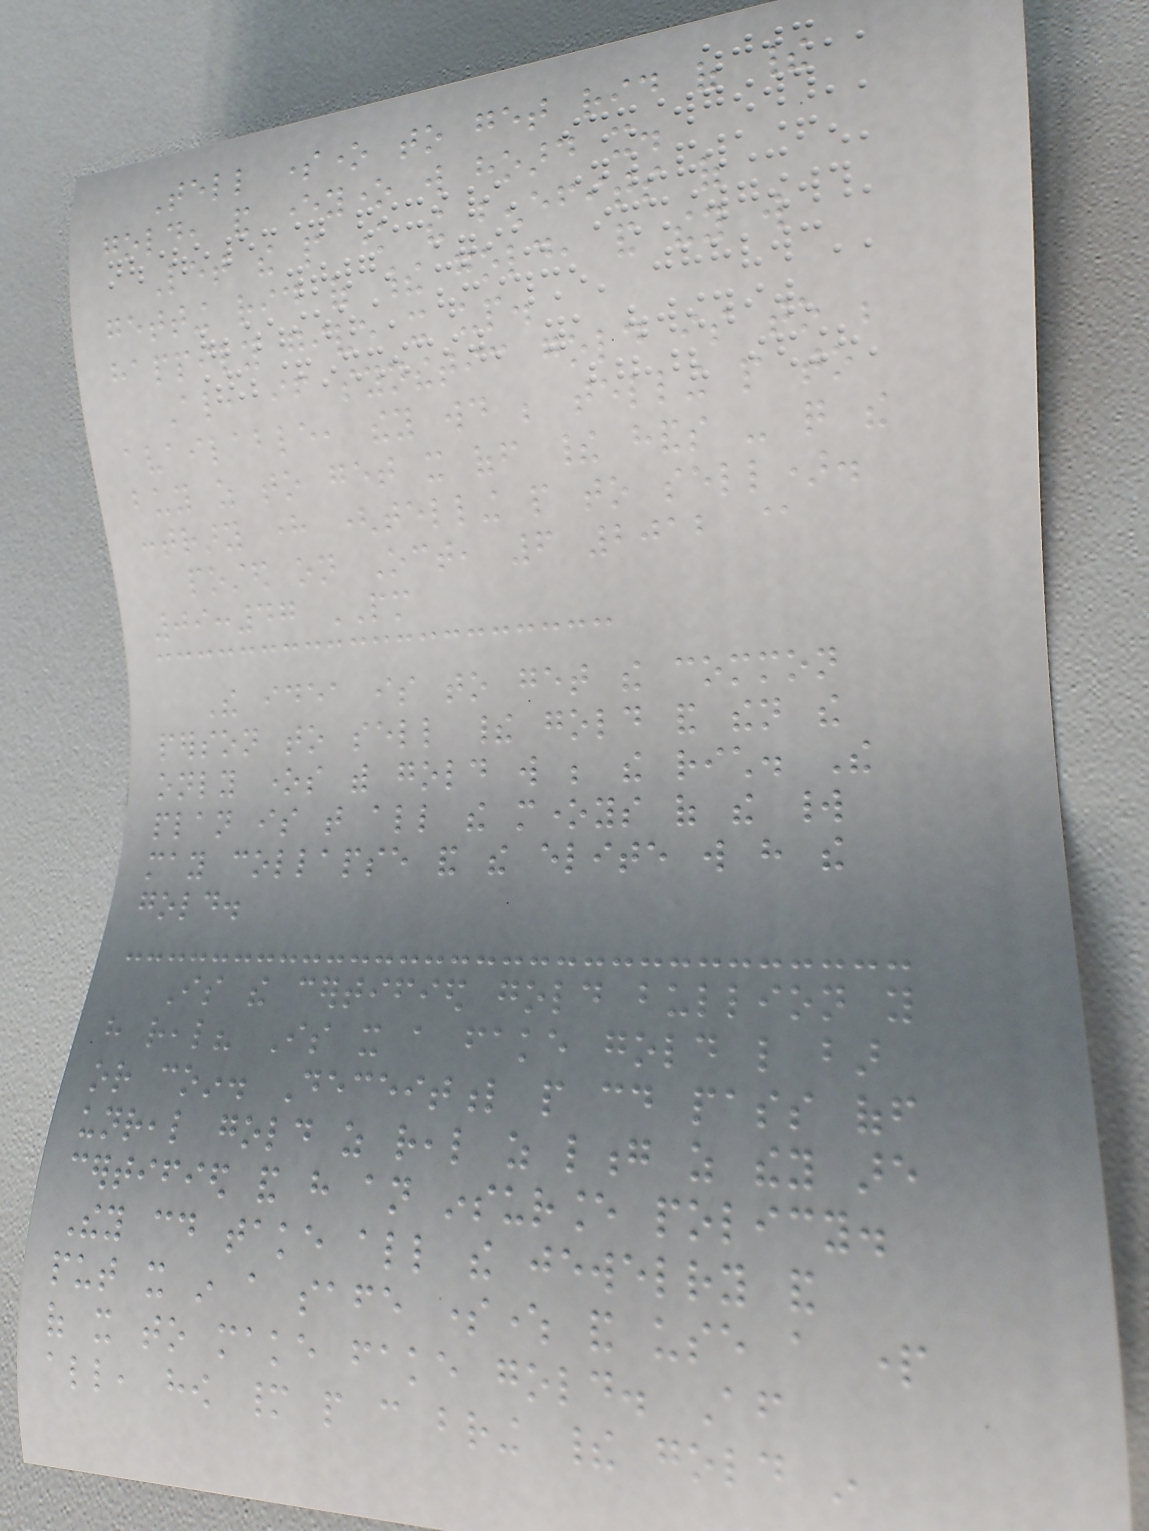Tell someone to get rid of their
gold, and everyone will hoard it.
Let the people know the benefits of
getting rid of their gold, and they will
happily give it up.
Also, if synthetic gold is to be
available, they would be telling people to
buy as to get it off their hands - quite the
contrary here (telling people to sell).
posted on Oct, 6 2012 @
09:47 PM
The idea is to get the common
person to sell their gold and then the
only ones with gold will be the rich. The
plan is that all the moneys of the world
may collapse and the elite will have the
gold.
Is the certified gold bullion you
have real? Is it a fake gold like bar
or coin. Deceitful people could pass off
unreal gold as real as long as they are
certified and have an insurance policy.
They could take all the jewelry and
put it in a safe somewhere and use a part
of it to make fake gold. After
all, how many people can bring their gold in
